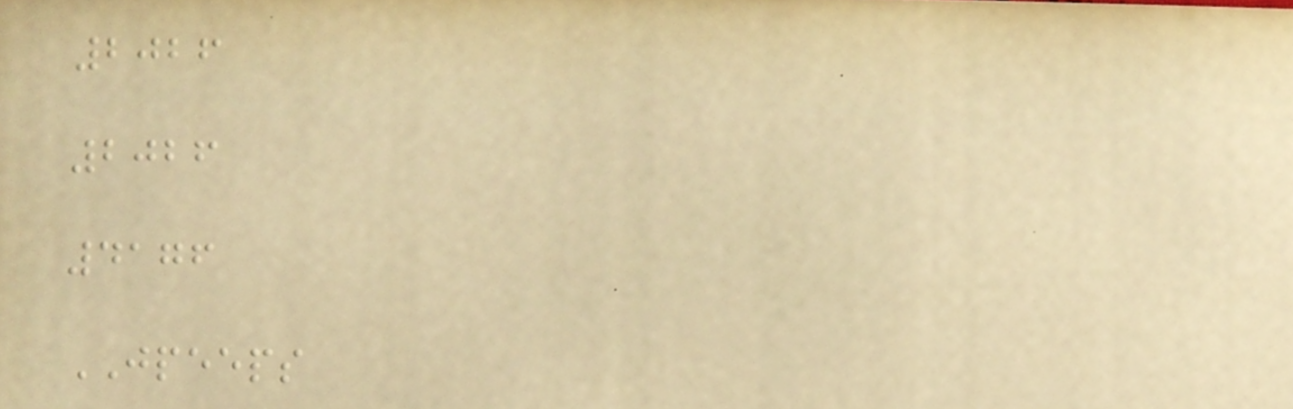2026
2026
4176
JPEEPS
